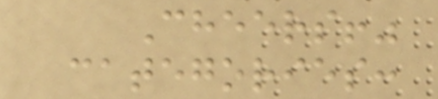Cheers!"
categories:
